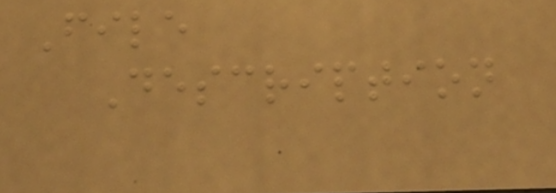File
Description
